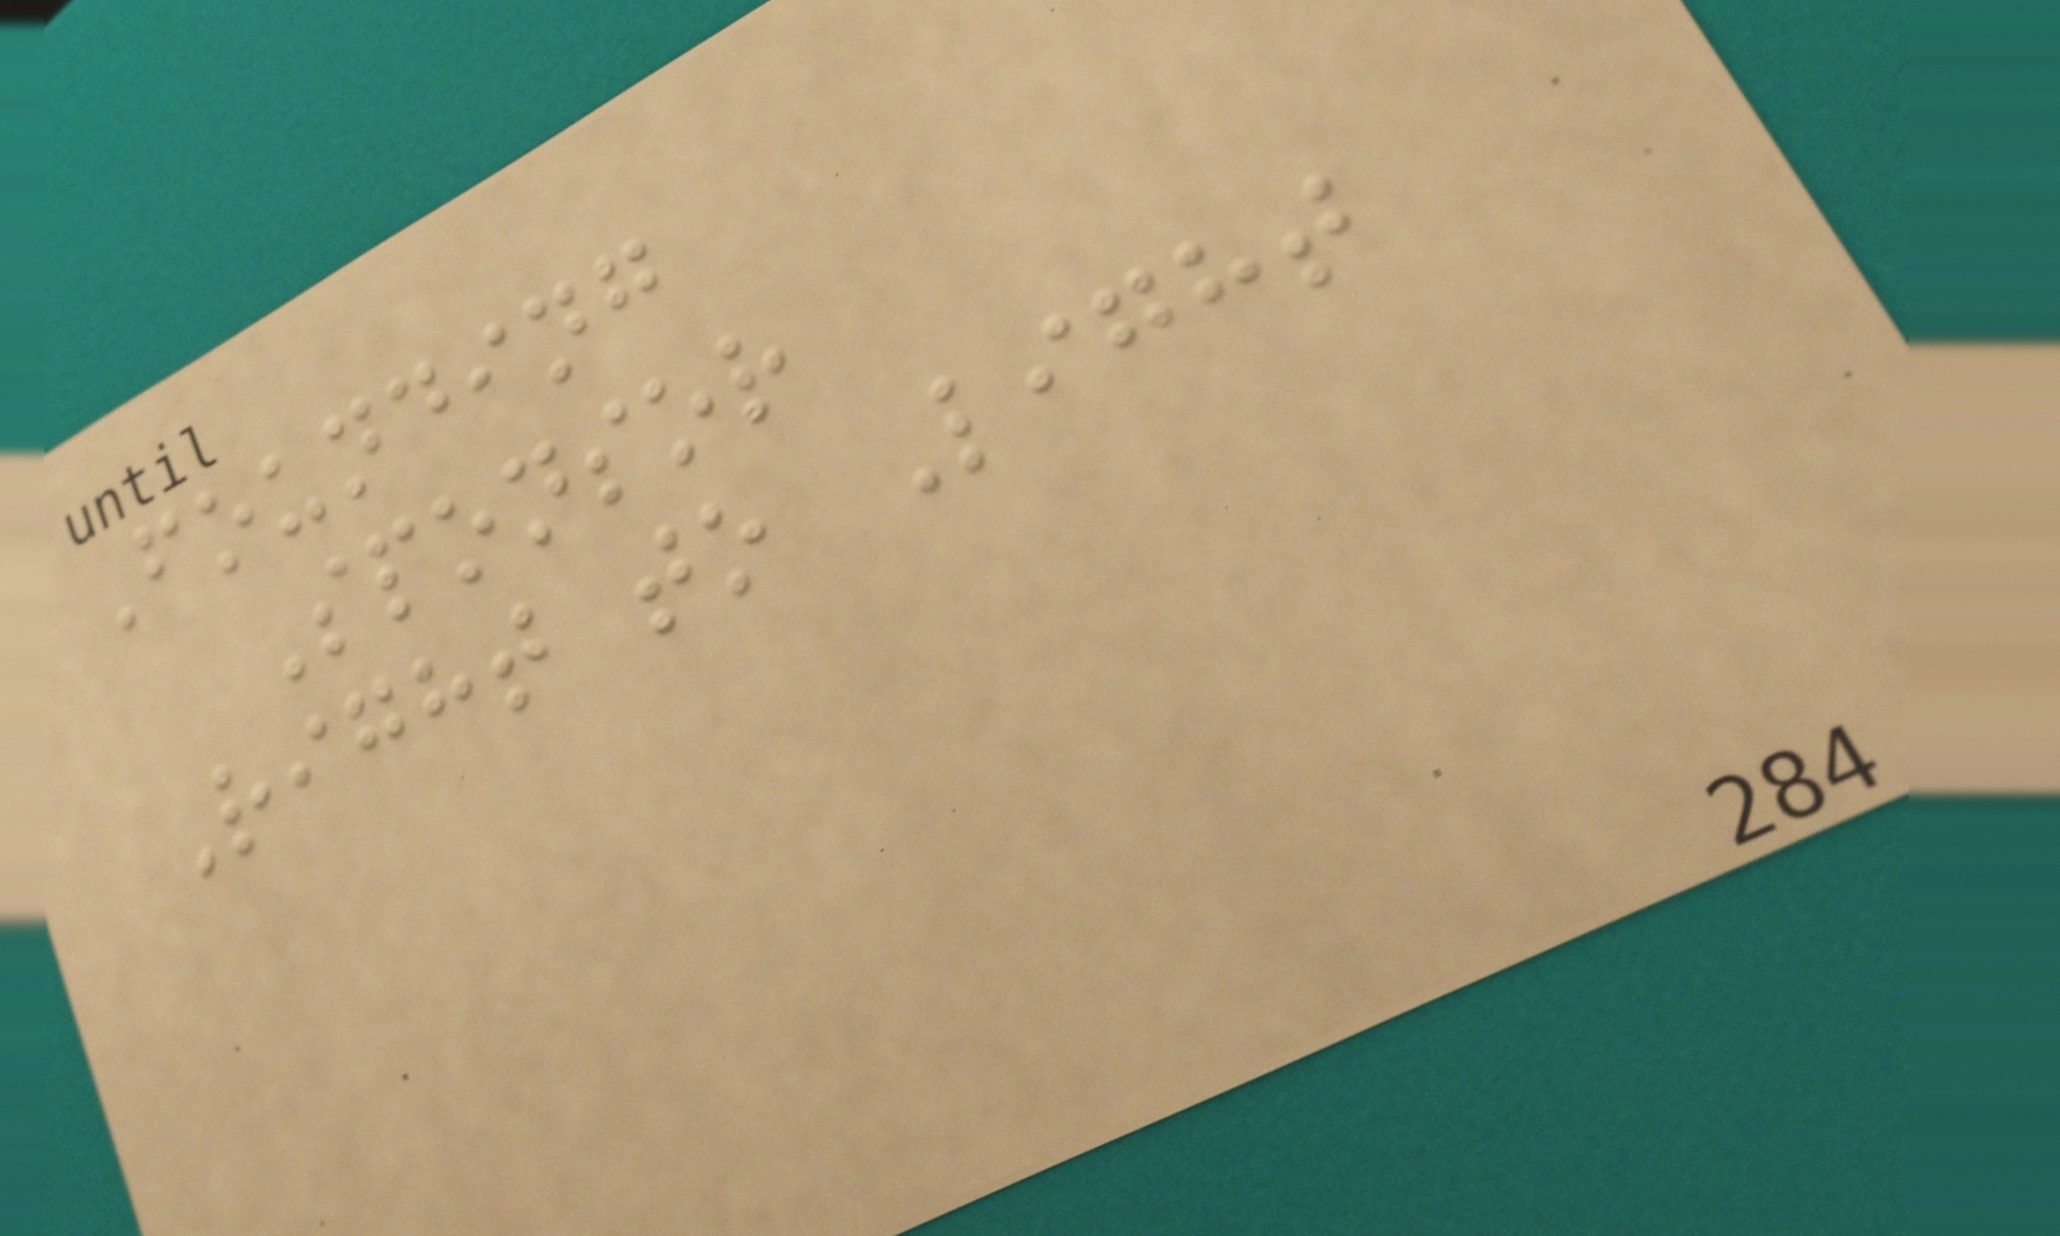Founding
Sponsor
Right to Light
